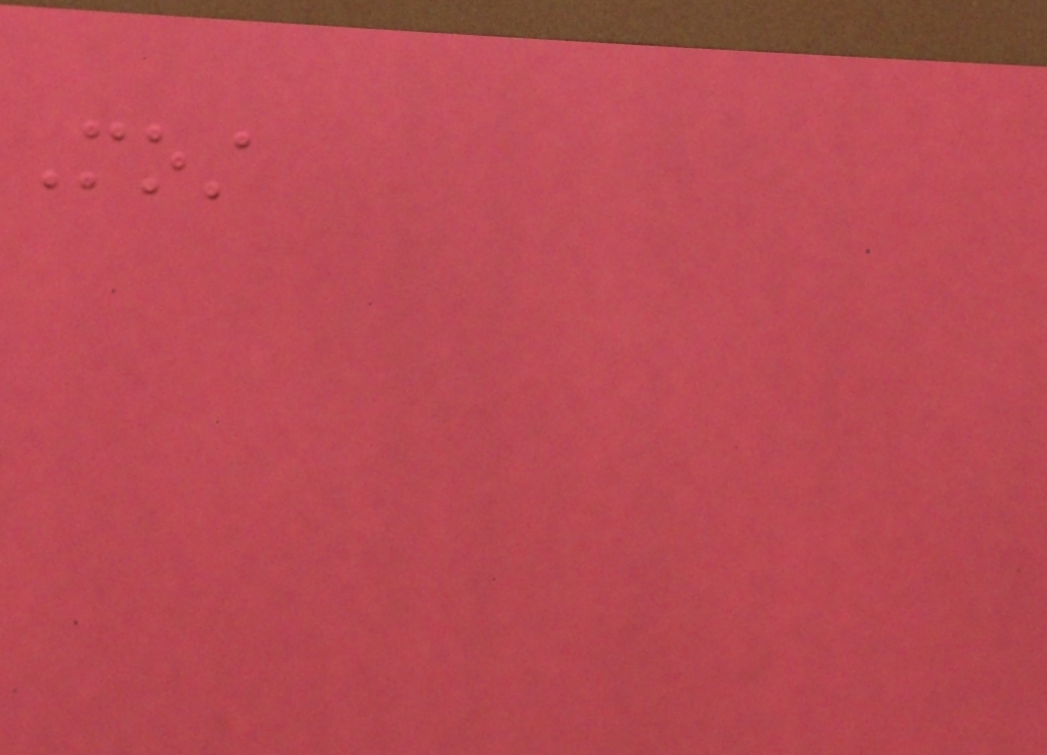Most
